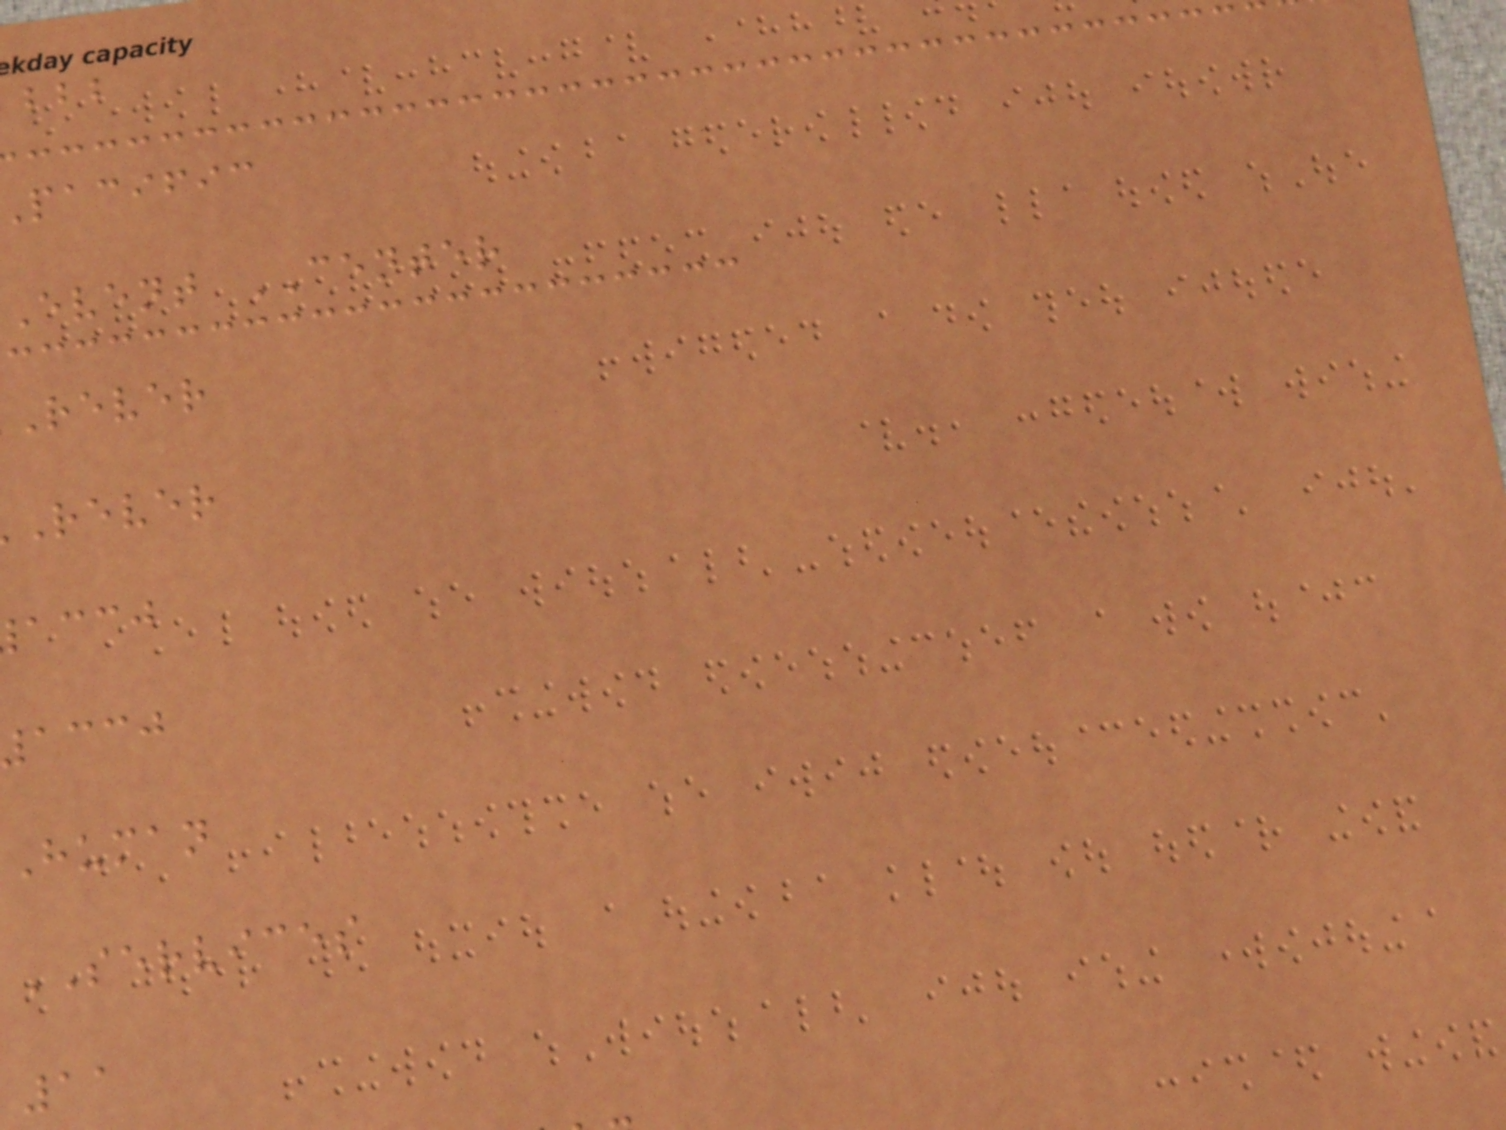pacific
event CENTER
rever
rever
accj
accj
Human
SERVICES
11
